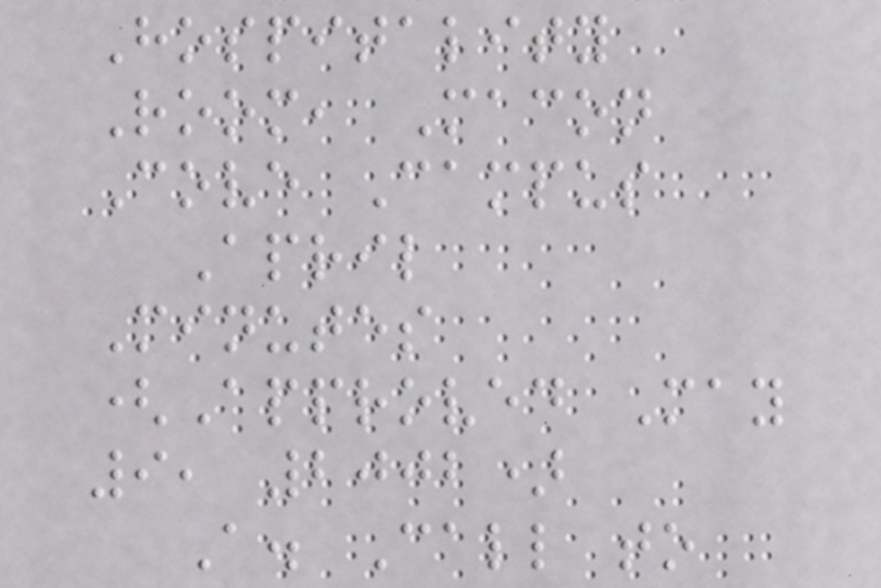Hospitality
Room, Macon
Cove Campus
April
Minutes
(Approved May
9, 2002)
A. Call to
